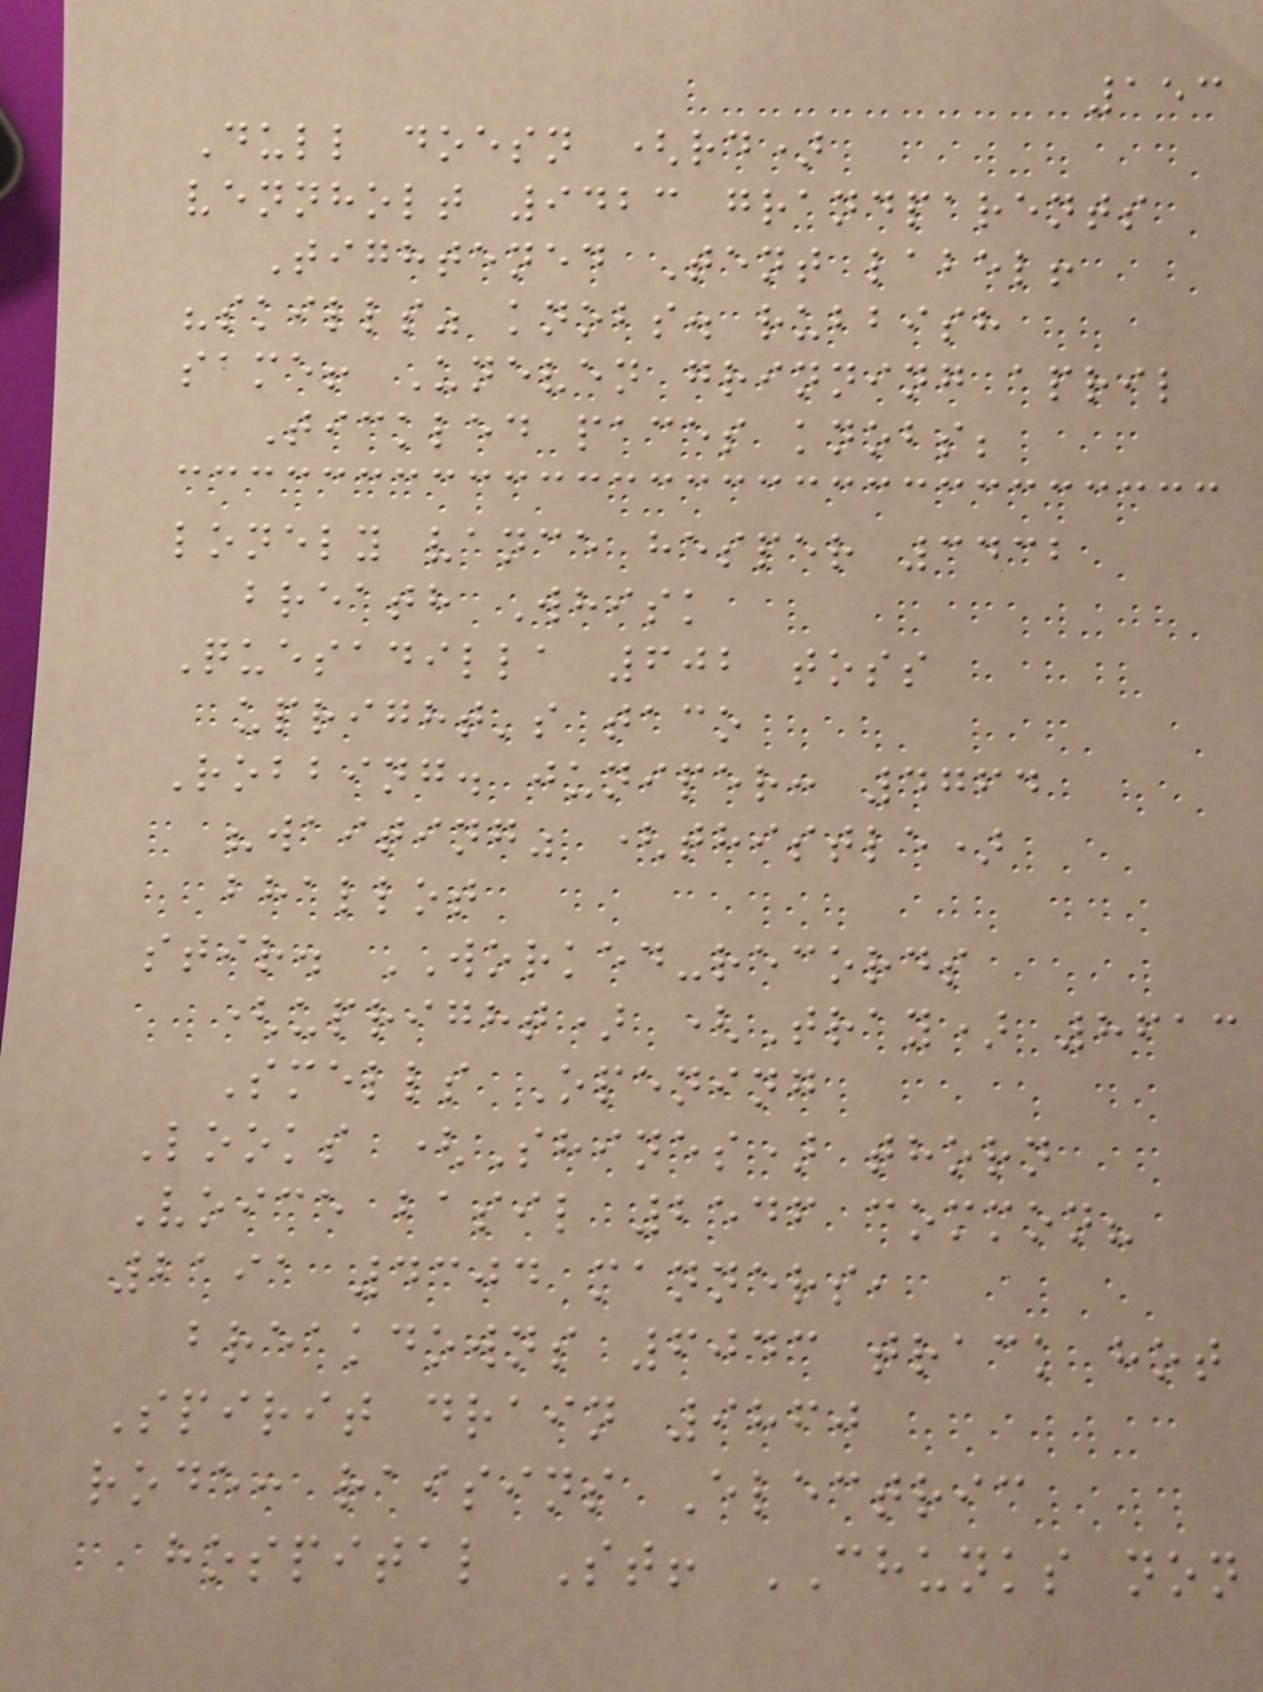153
Dull doesn (rd)
vennholt 9423 grandparents
Tightened Tent label!
"skills" knobs. rubbish
same! Uneven grinning april
Tickled paces knobs;
lonely vance hesper 3432
breath Whisk
Quesadilla 602 toss
upright's taco
Robbing. juniper: 4764
"waiting" (thistle)
bhallot
stir. WORKED-records
(upright) (Tray) 8613
Smells Opening
Looks (Shines) thorn
Voice basil 2546 common?
2191 4304 manners,
breakdowns 6043 track hot
Spirit drain 9860
rode: raisins Electric
hospital St! CHUNKS non
